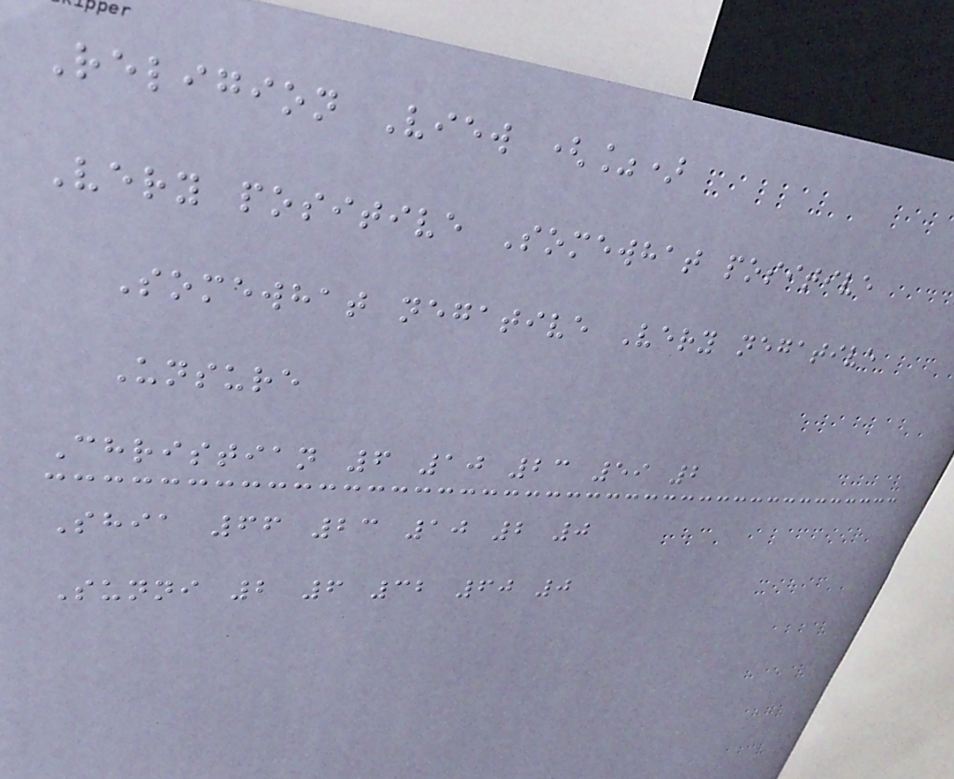Religion View (%)
Very positive Somewhat positive
Somewhat negative Very negative
Unsure
Christian 6 10 23 59 2
Shia 66 23 10 2 0
Sunni 2 6 32 60 0
